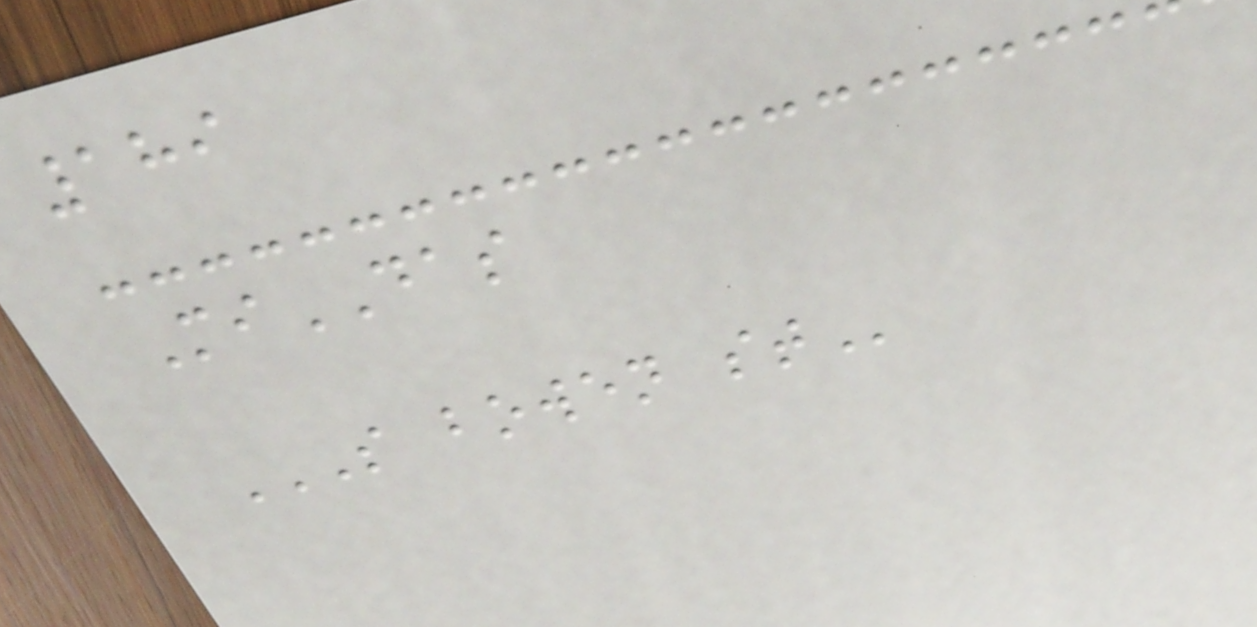189
MiDAS
S BOWEN ST
